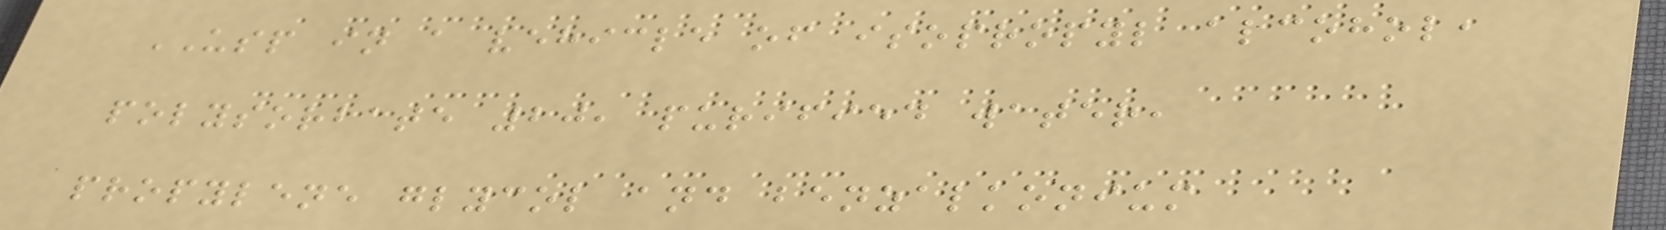USP in a vehicle of isopropyl alcohol,
polysorbate 20, purified water,
propylene glycol and benzalkonium
